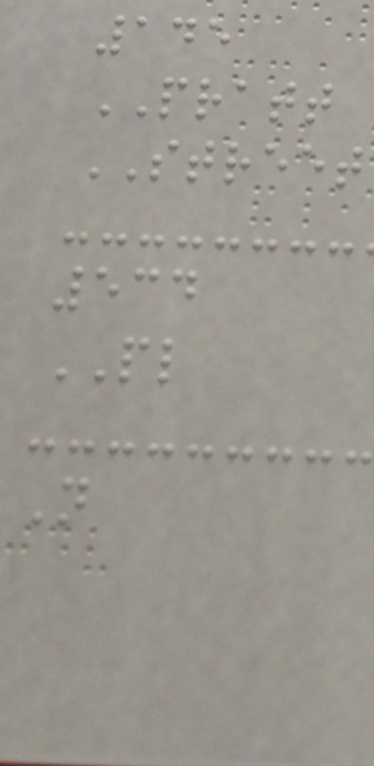145
PRATT
STREET
534
PL
N
